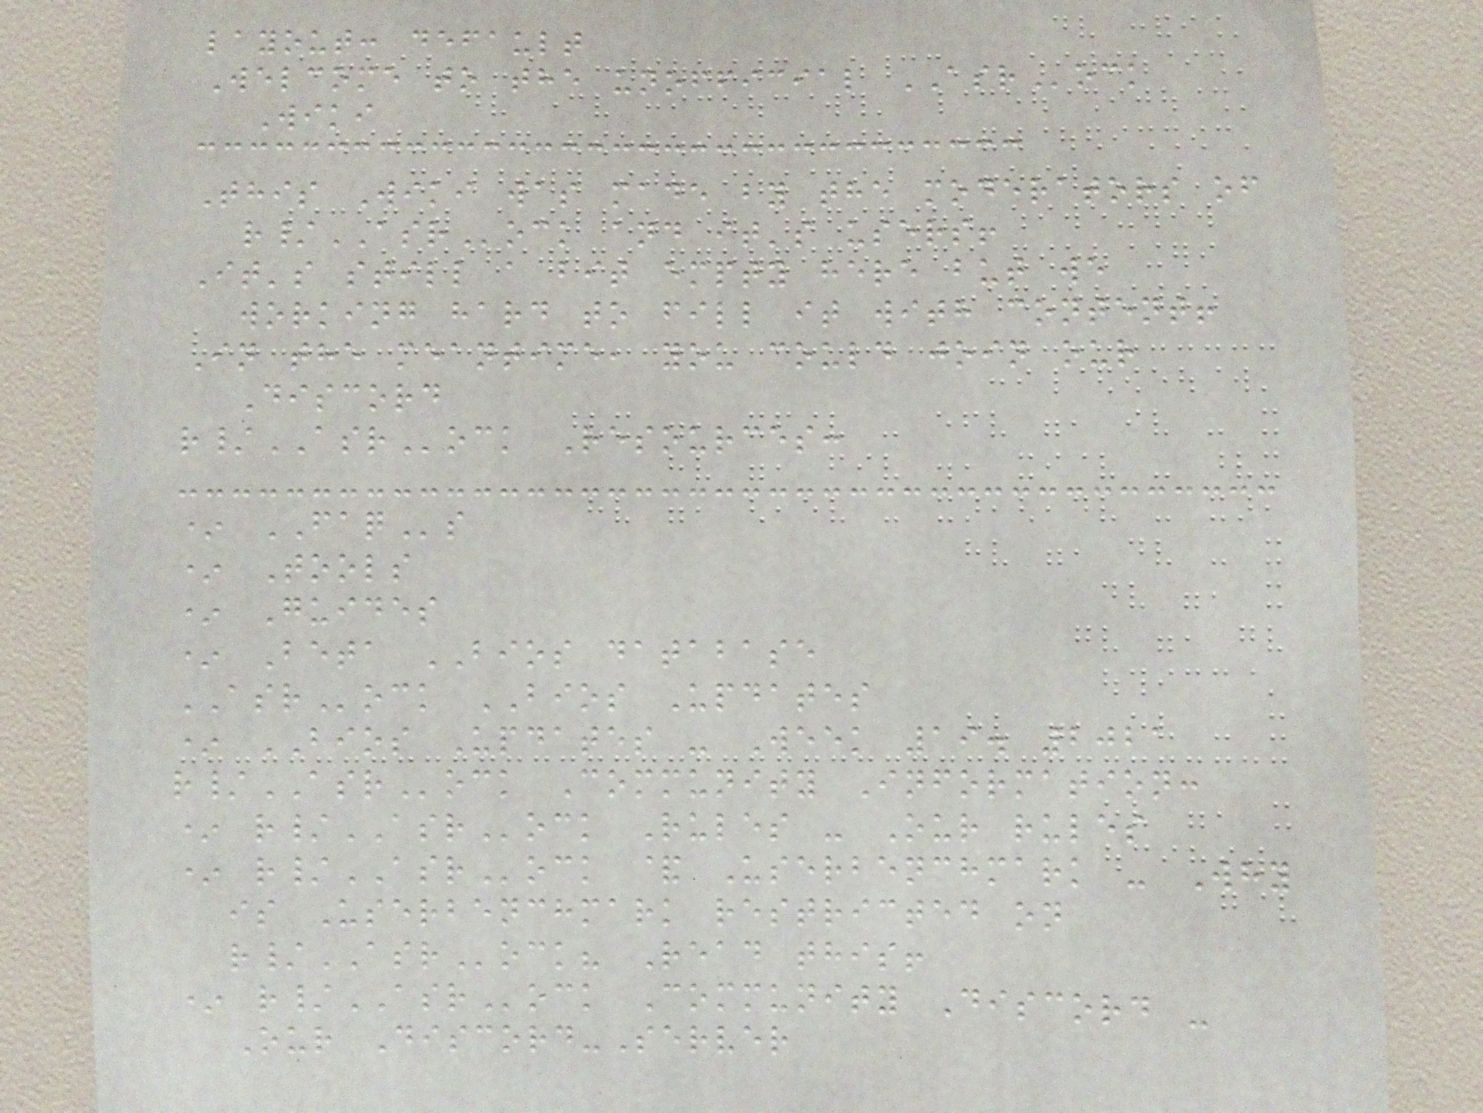layout: default
Welcome to the unofficial ASRock
Wiki
This Wiki was made by the moderators of
r/ASRock and it's users!
It's still a bit empty here but we
working hard to fill it with content!
In the meantime, you could join our
Discord
r/ASRock Resources:
* FAQs
* Tools
* Guides
* Beta BIOS database
ASRock BIOS Updates
* BIOS Updates - Week 19. 2021
r/ASRock Community Information:
* r/ASRock Rules - Our rules
* r/ASRock & Userbenchmark - Why
is Userbenchmark restricted on
r/ASRock? Read this!
* r/ASRock Community Discord -
Our Discord-Server
